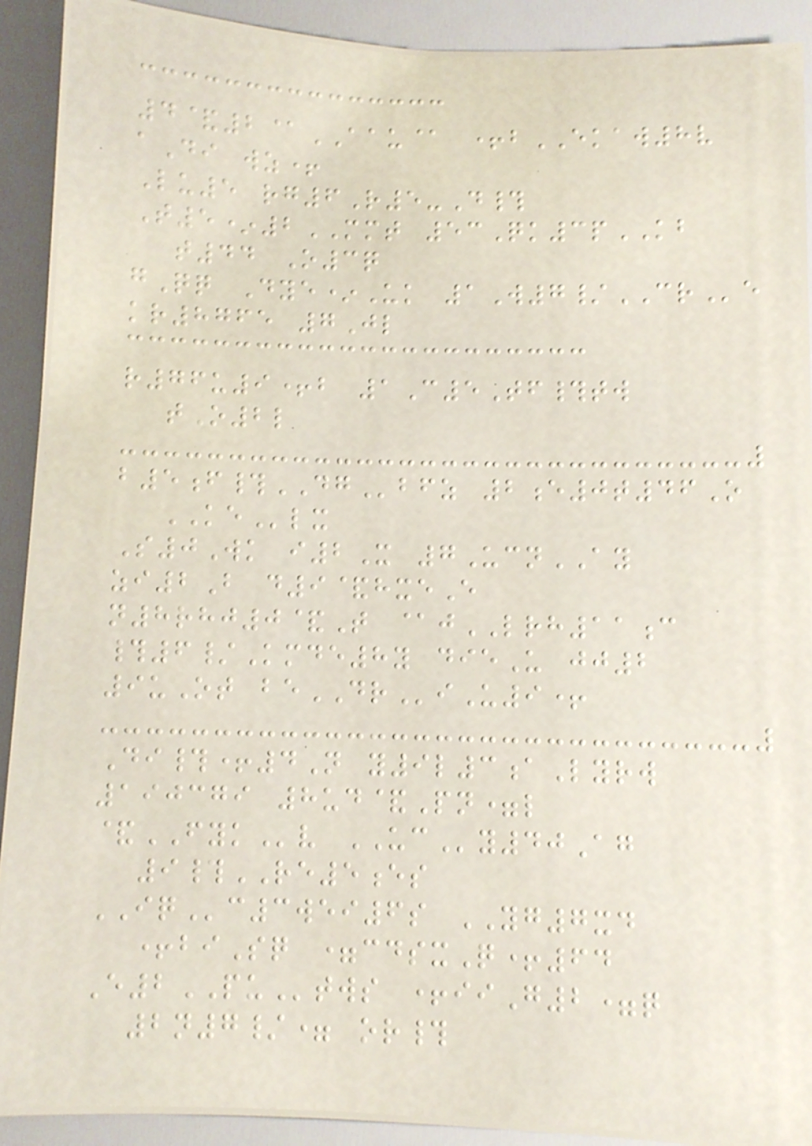4&2@AAU@ +bEKAW8v
aDi wz+
Lu5 rg6R5-D#
T5*2MMT 53Qk3pKB
t44 O3q
gQq Dye*Uk 1W7/CRe
kr8765 7Jl
r76u9+b 1C5Tf#tw
tO2l
b5f#DGbfz 2e0t46O
KElx
S0Wk i2X 7UcnAY
zi2B d9&hxeE
n8rhj0&T @jLRH11c
#6/Kmde8y dieU jj2
9uOt beDRiU9+
Di#+4N y9l3aLyrw
190379 8ud&Pn=l
&FYKv UCy40Ag
9#RE5es
IQc3wei6s YG7xd
+biSq =cdsxQ+64
E2PUtws +iiG2=q
2n7/= or#
